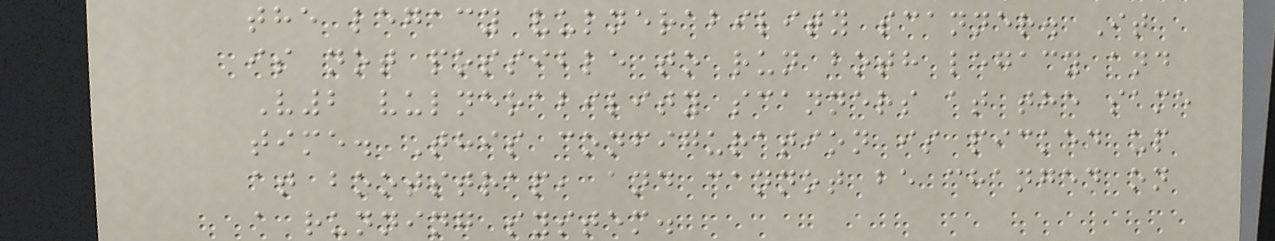the legacy vulnerability scanner. It
is not possible to run both legacy and
V2 vulnerability scanners at the same
time. This configuration is picked up
at bootstrap, and cannot be changed on
a running system.
